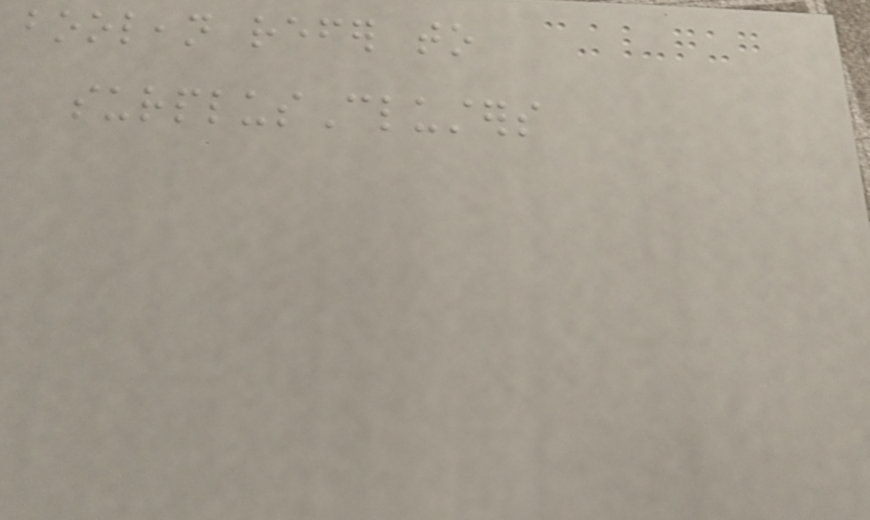boolean refer to
surplusClusters
